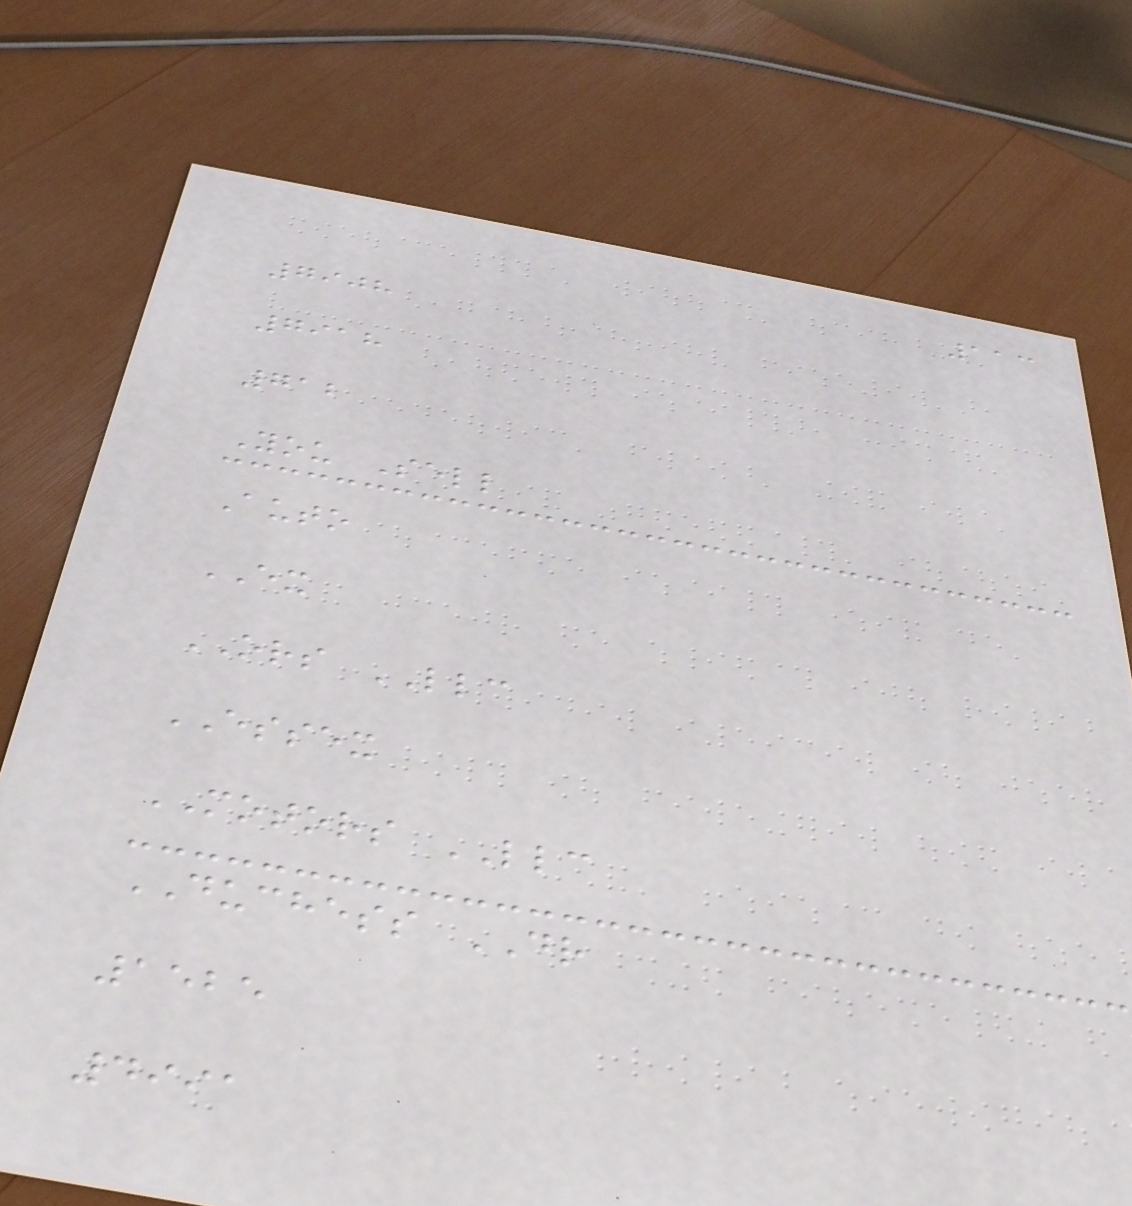113
7908
7918
712
You Sell
Auto
EX
ORS LLC
ESSEX
MOTORS LLC
DUCHESS DR
1525
4991
